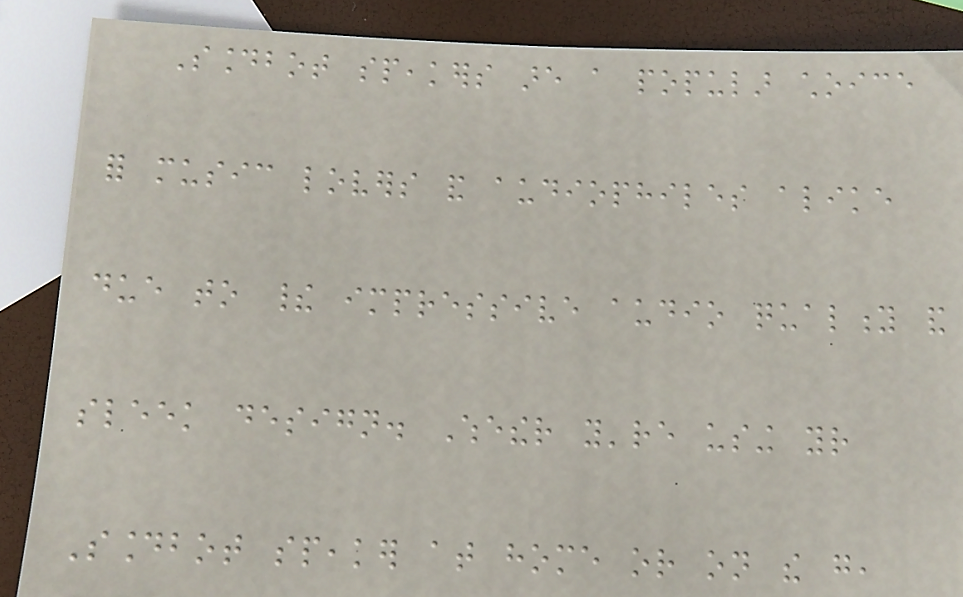Soundbot speakers are a popular choice
for music lovers and audiophiles alike
due to their impressive audio quality and
sleek design. Whether you're using your
Soundbot speaker at home or on the go,
